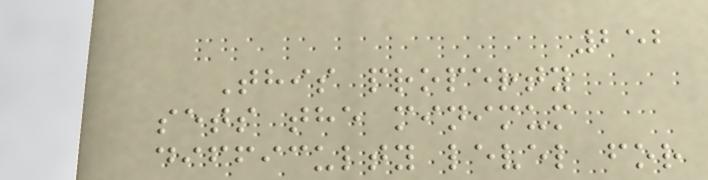252
This property
sets the minimum
difficulty level for
